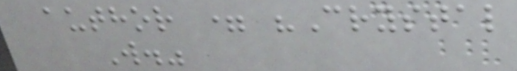author = "Crystal
W."
